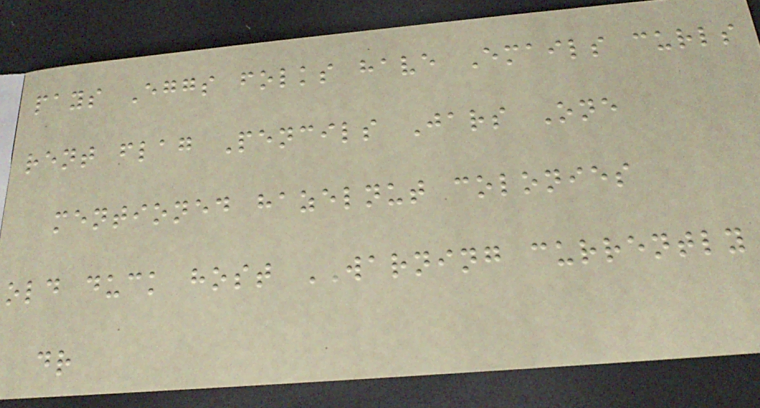pays Eggs folks have Emails curls
rent flag Pencils Jars One
mentioned hazelnut colonies
old duck host WARNING currently
dr
